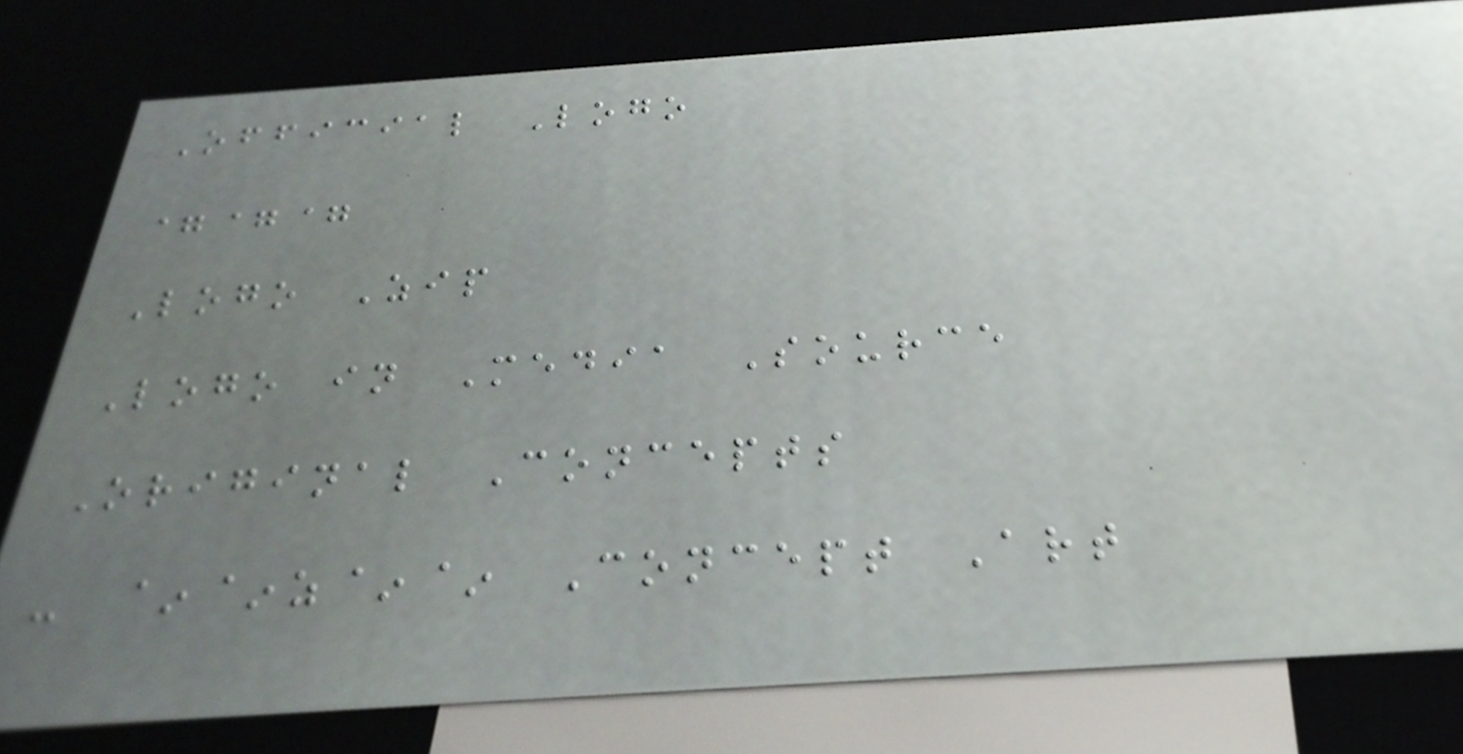Official Logo
===
Logo Zip
Logo in Media Source
Original Concepts
- ~~z~~ Concept Art
